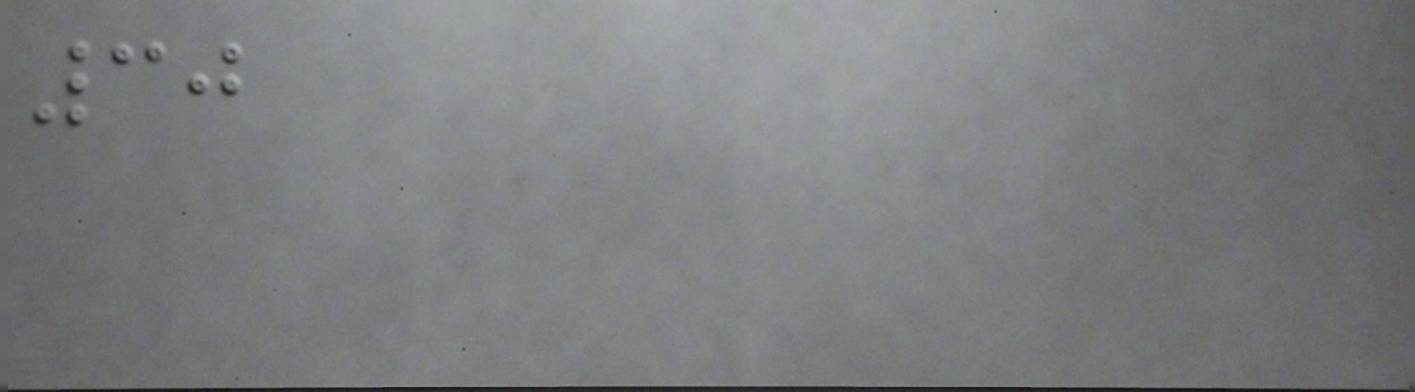30
